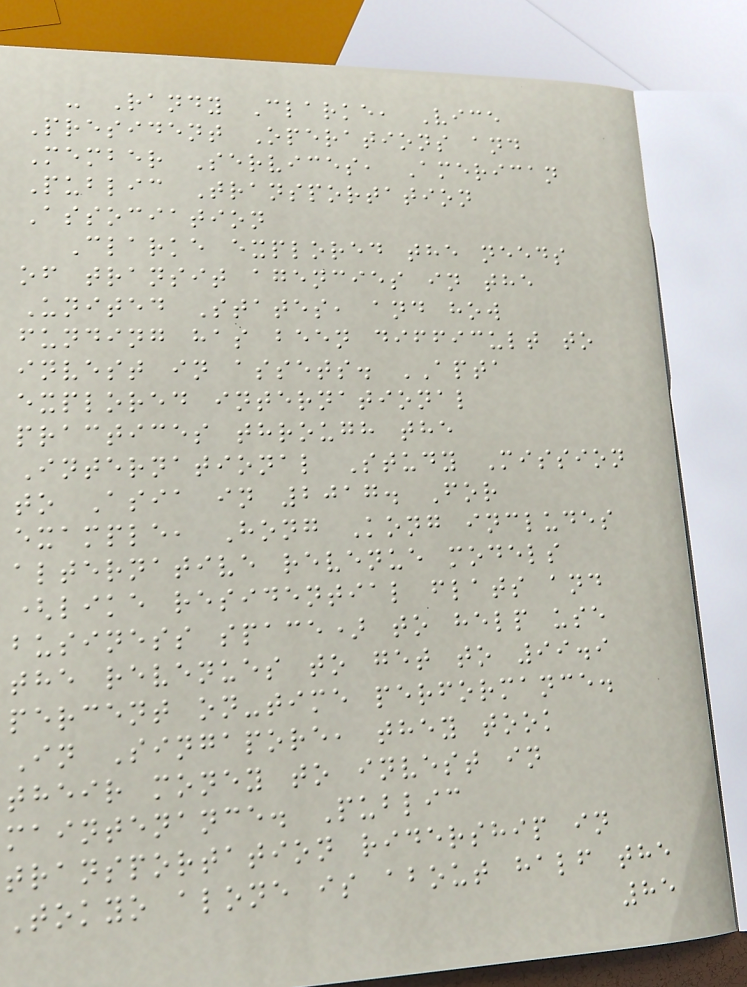- Randy Clarke, Vice
President Operations and
Member Services, American
Public Transportation
Association
Clarke explored the needs
of transit agencies in the
United States, and how
funding has been difficult to
invest in assets. APTA
explored international
practices through the
International Study Mission
to Asia in 2017. For
example, Hong Kong includes
alternative revenue models
(like residential flats and
business space) to help use
the revenues to get to 99.9
percent on-time performance.
In Singapore, they took
their money to invest in
maintenance. Public
transportation ridership in
Tokyo alone is about half the
85
